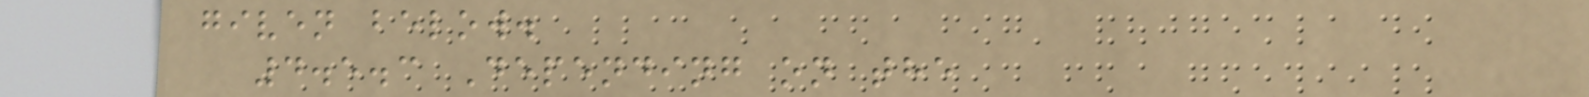given below.
4.5.3 Depending on the
